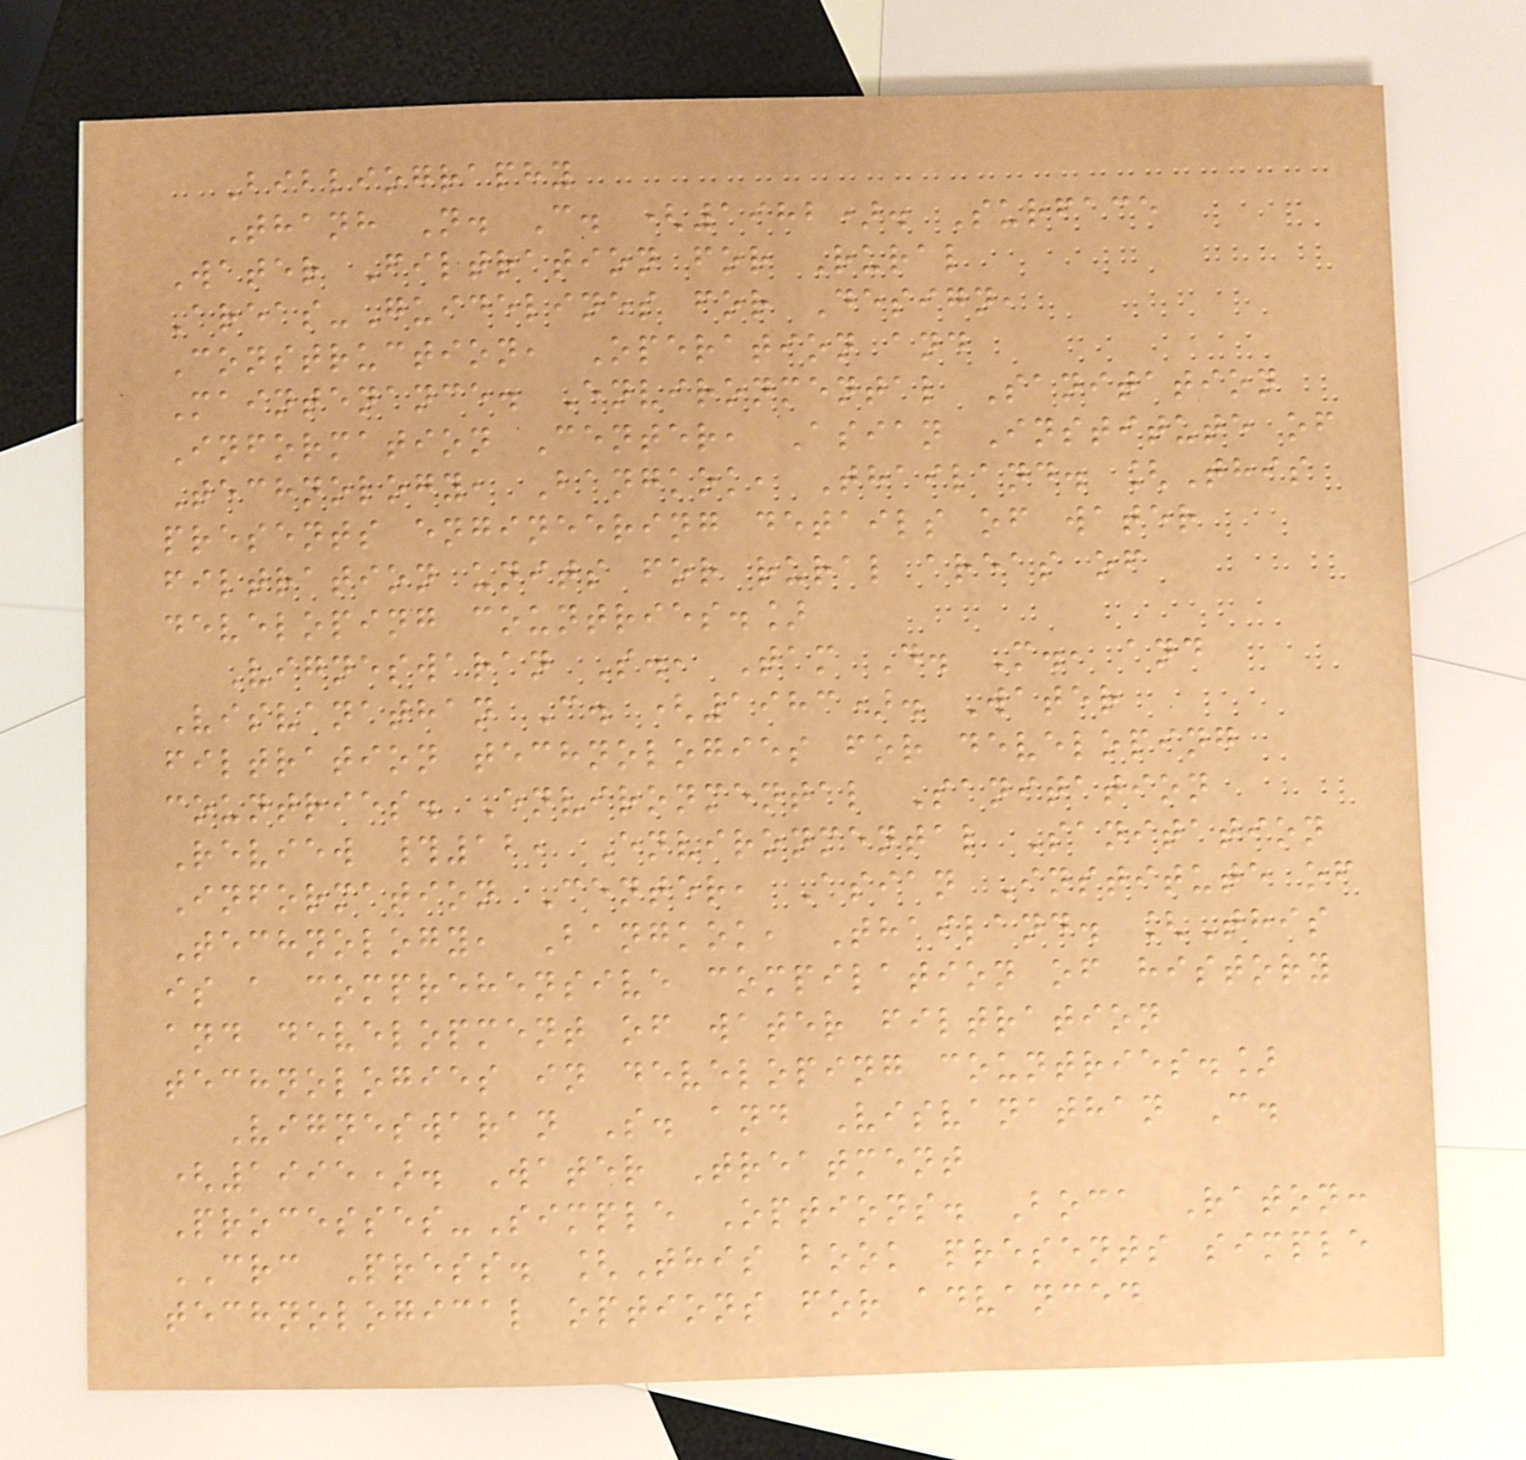Bibliography
Thanh N. C. (1982). Surface
Water Filtration for Rural
Areas-Guidelines for Design,
Construction, Operation and
Maintenance. Environmental Sanitation
Information Center, Asian Institute of
Technology, Bangkok, Thailand. [This
presents engineering details of water
filtration units for rural areas of
developing countries.]
Vigneswaran S., Tam D. M., and
Visvanathan C. (1983). Water
filtration technologies for developing
countries. Environmental Sanitation
Review #12, Environmental Sanitation
Information Center, Asian Institute of
Technology, Bangkok, Thailand. [This
is a comprehensive compilation of history
and development of water filtration
technologies in developing countries.]
Vigneswaran S. and Visvanathan C.
(1995). Water Treatment
Processes-Simple Options. Boca Raton:
CRC Press. [This book presents simple
technological options for advanced
